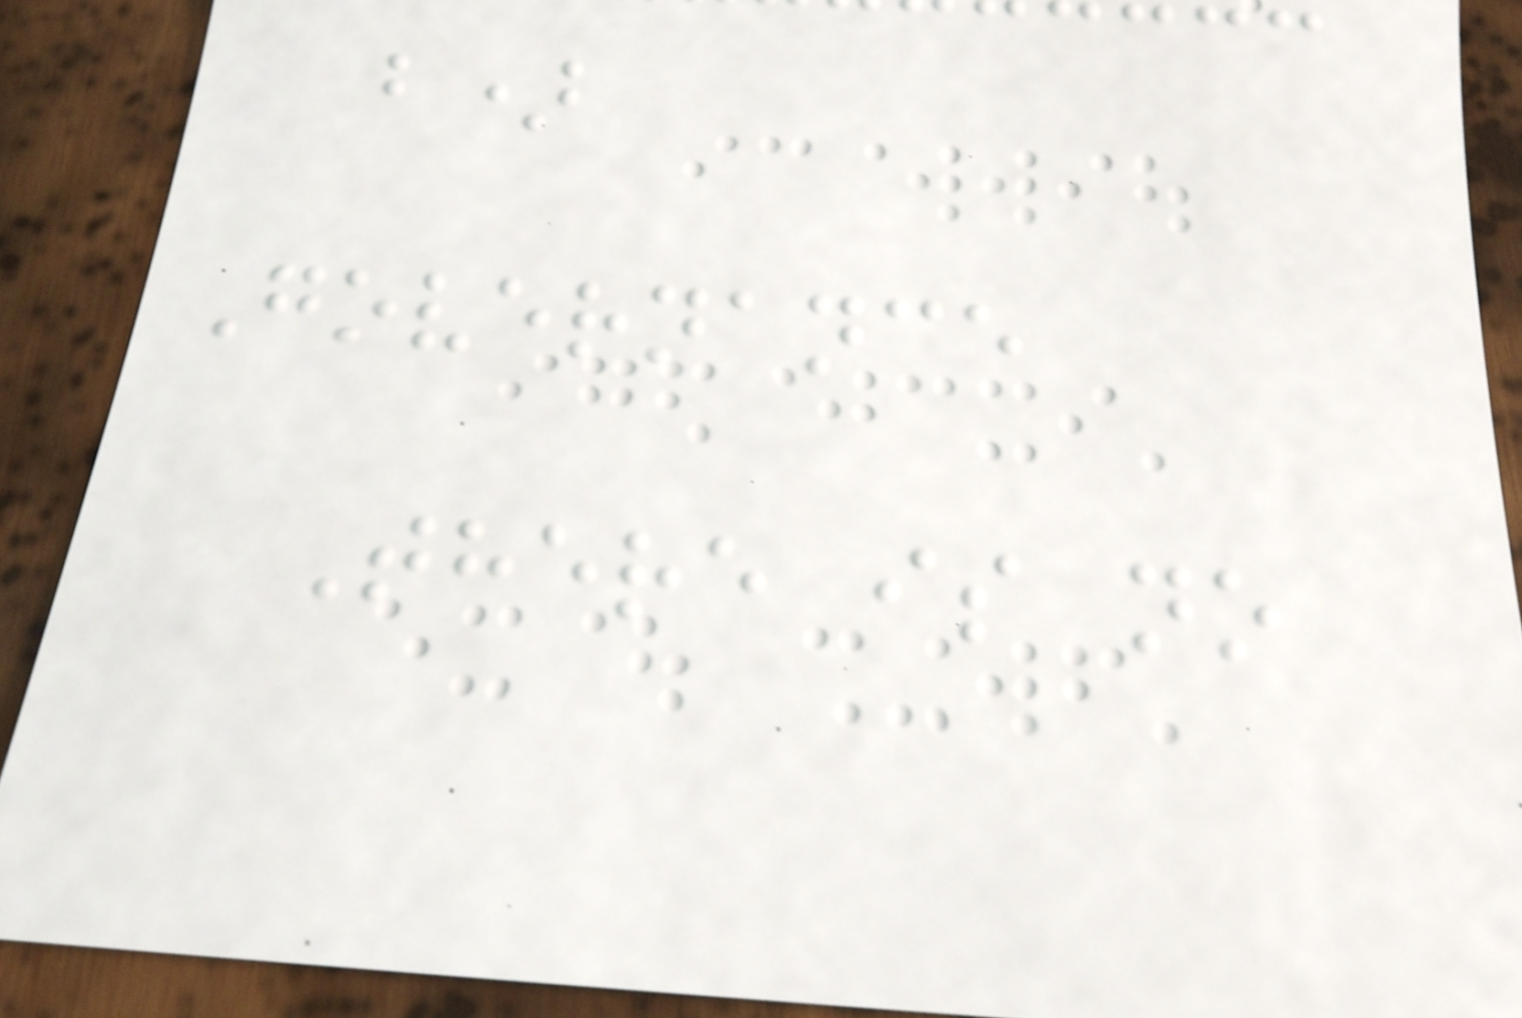b)
Governance
There is no
